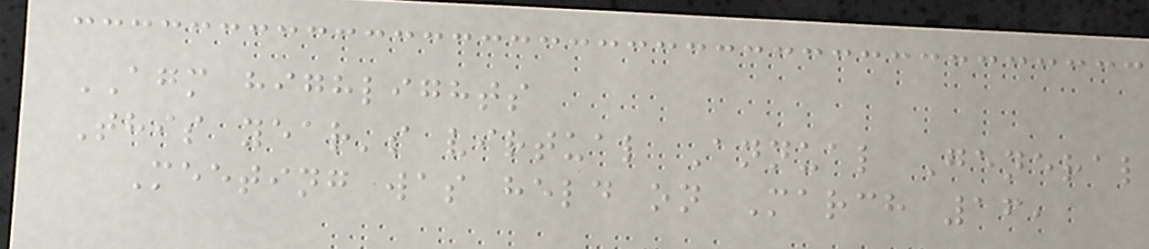AGM highlights
This year's virtual Annual General
Meeting was held on March 16,
